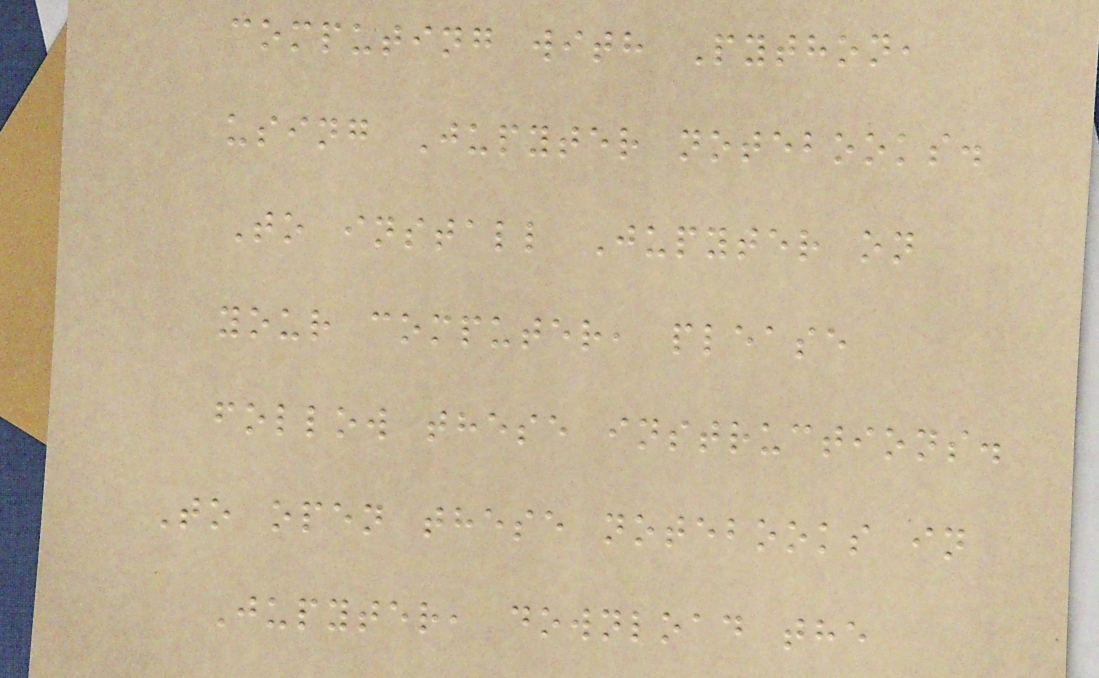computing with Python,
using Jupyter notebooks.
To install Jupyter on
your computer, please
follow these instructions.
To open these notebooks in
Jupyter, download the
